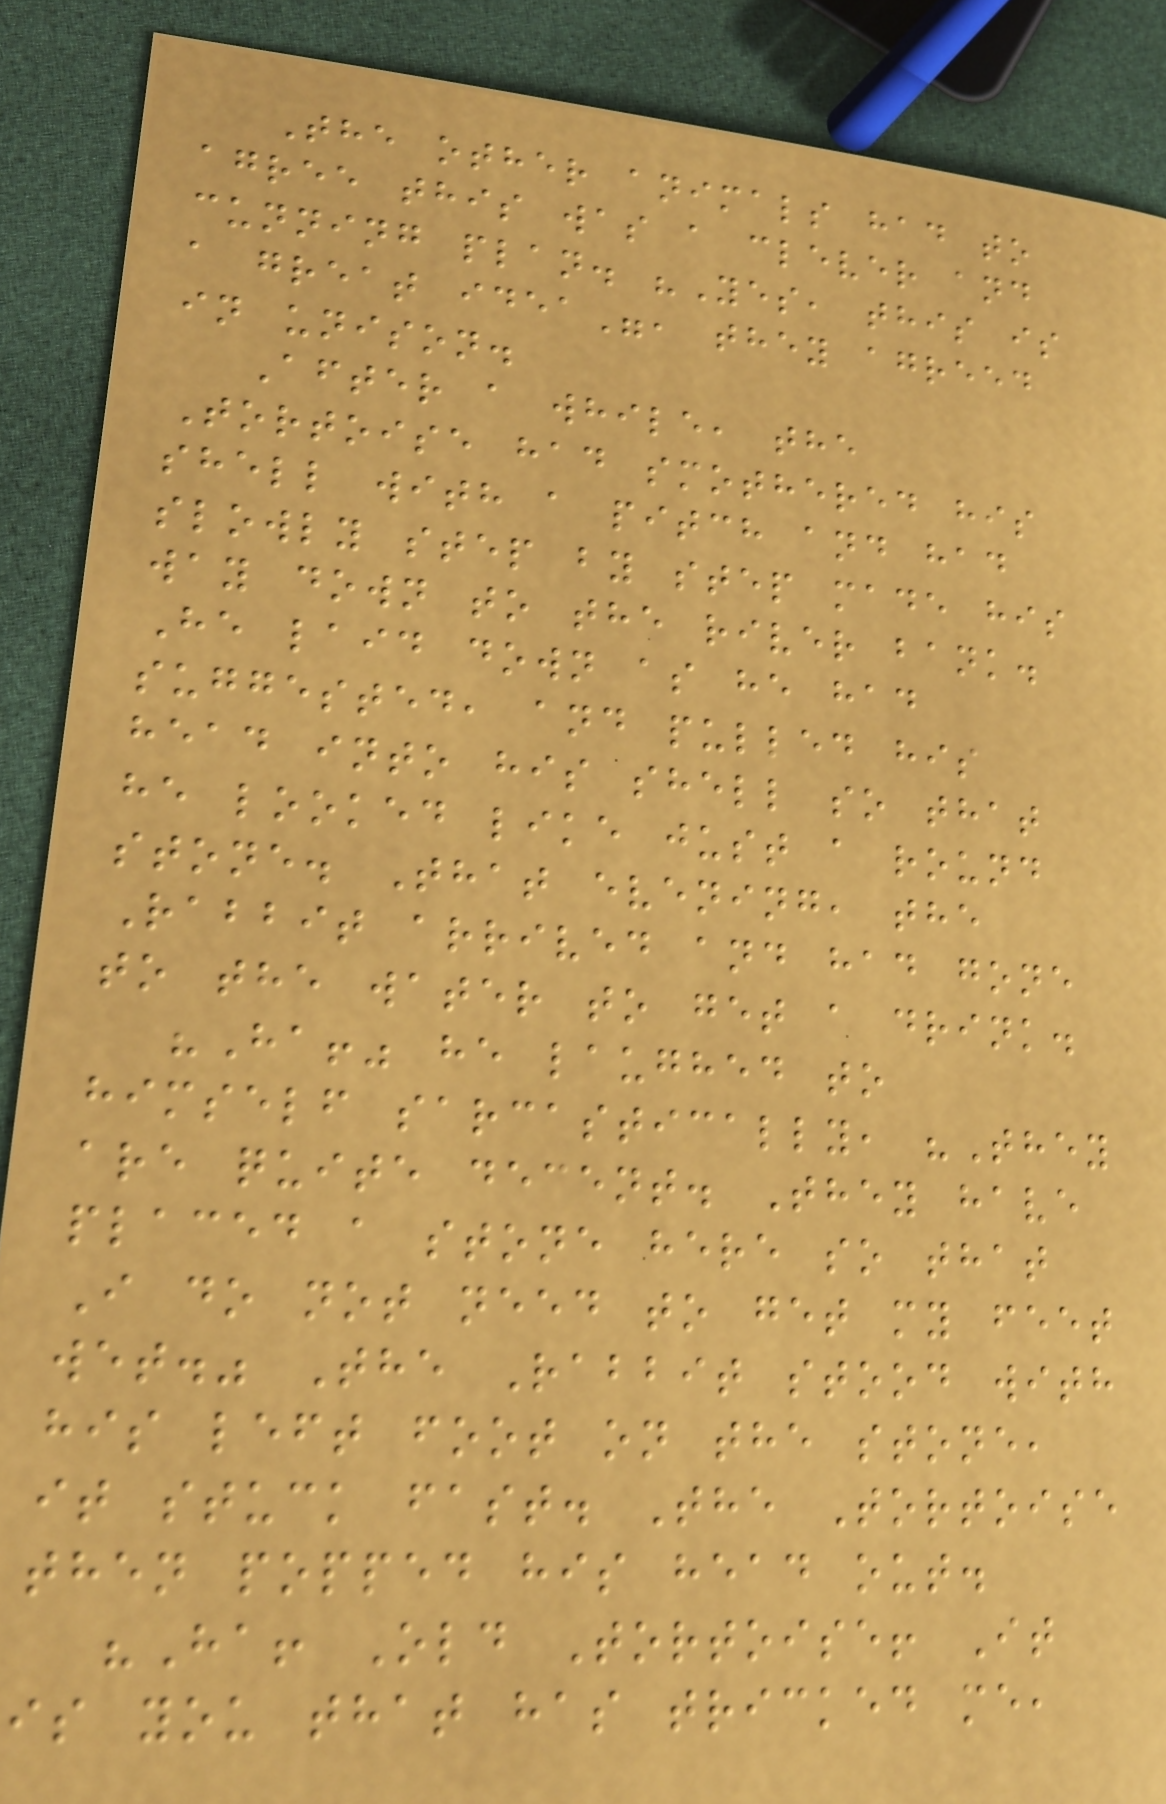The other animals had to
agree this was a clever and
cunning plan. "Yes, this is
a great idea", they agreed
in unison.
After a while, the
Tortoise had smothered his
shell with a pitch and had
slowly step by step made his
way down to the river bank.
He laid down as he had
suggested, and pulled his
head into his shell so that
he looked like just a round
stone. That evening, the
Rabbit arrived and had gone
to the water to get a drink.
"Ha!" he laughed to
himself sarcastically, "They
are quite decent. They have
placed a stone here so that
I do not need to get my feet
wet." The Rabbit stood with
his left foot on the stone,
it stuck fast. The Tortoise
then popped his head out.
"Ha! Old Tortoise! It
is you that has tricked me,
